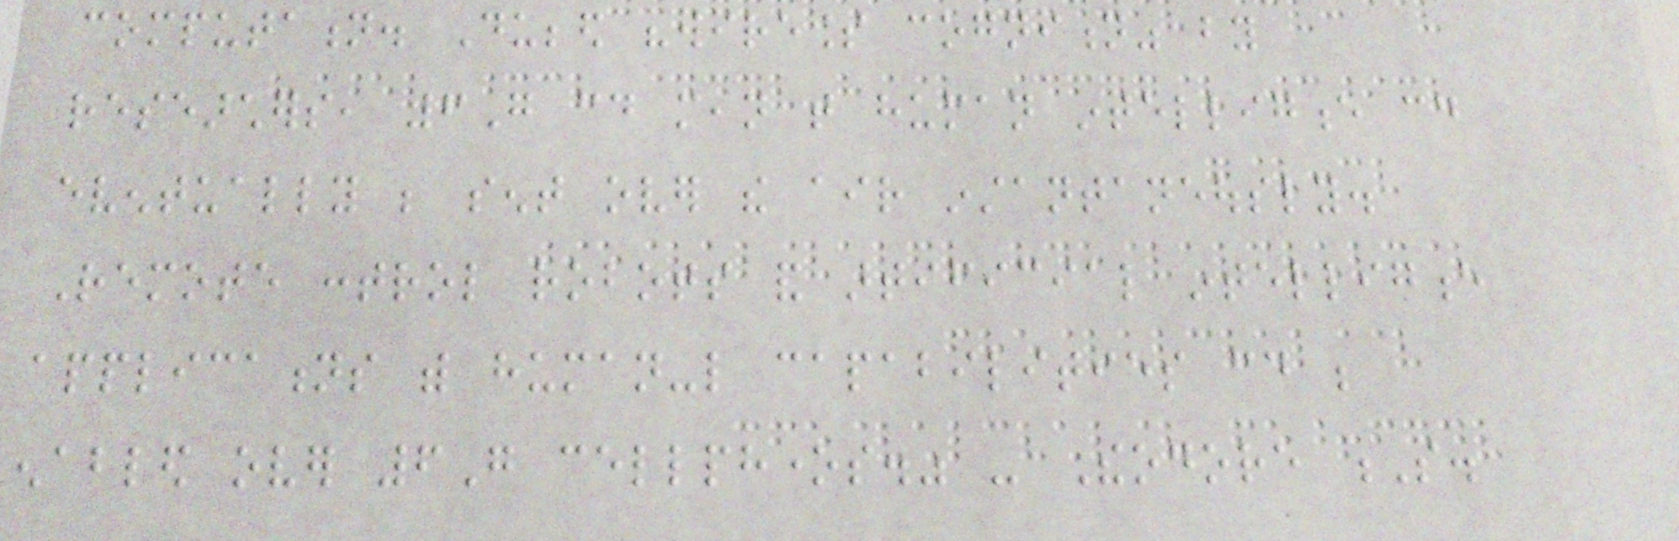computation. Dubbed "wireless cognition" by
researchers, 6G could mean that human intelligence could
eventually be sent over the air instantaneously.
Remote control robots and artificial intelligence
applications with human-like capabilities could be
enabled over 6G cellphones." - Theodore S.
